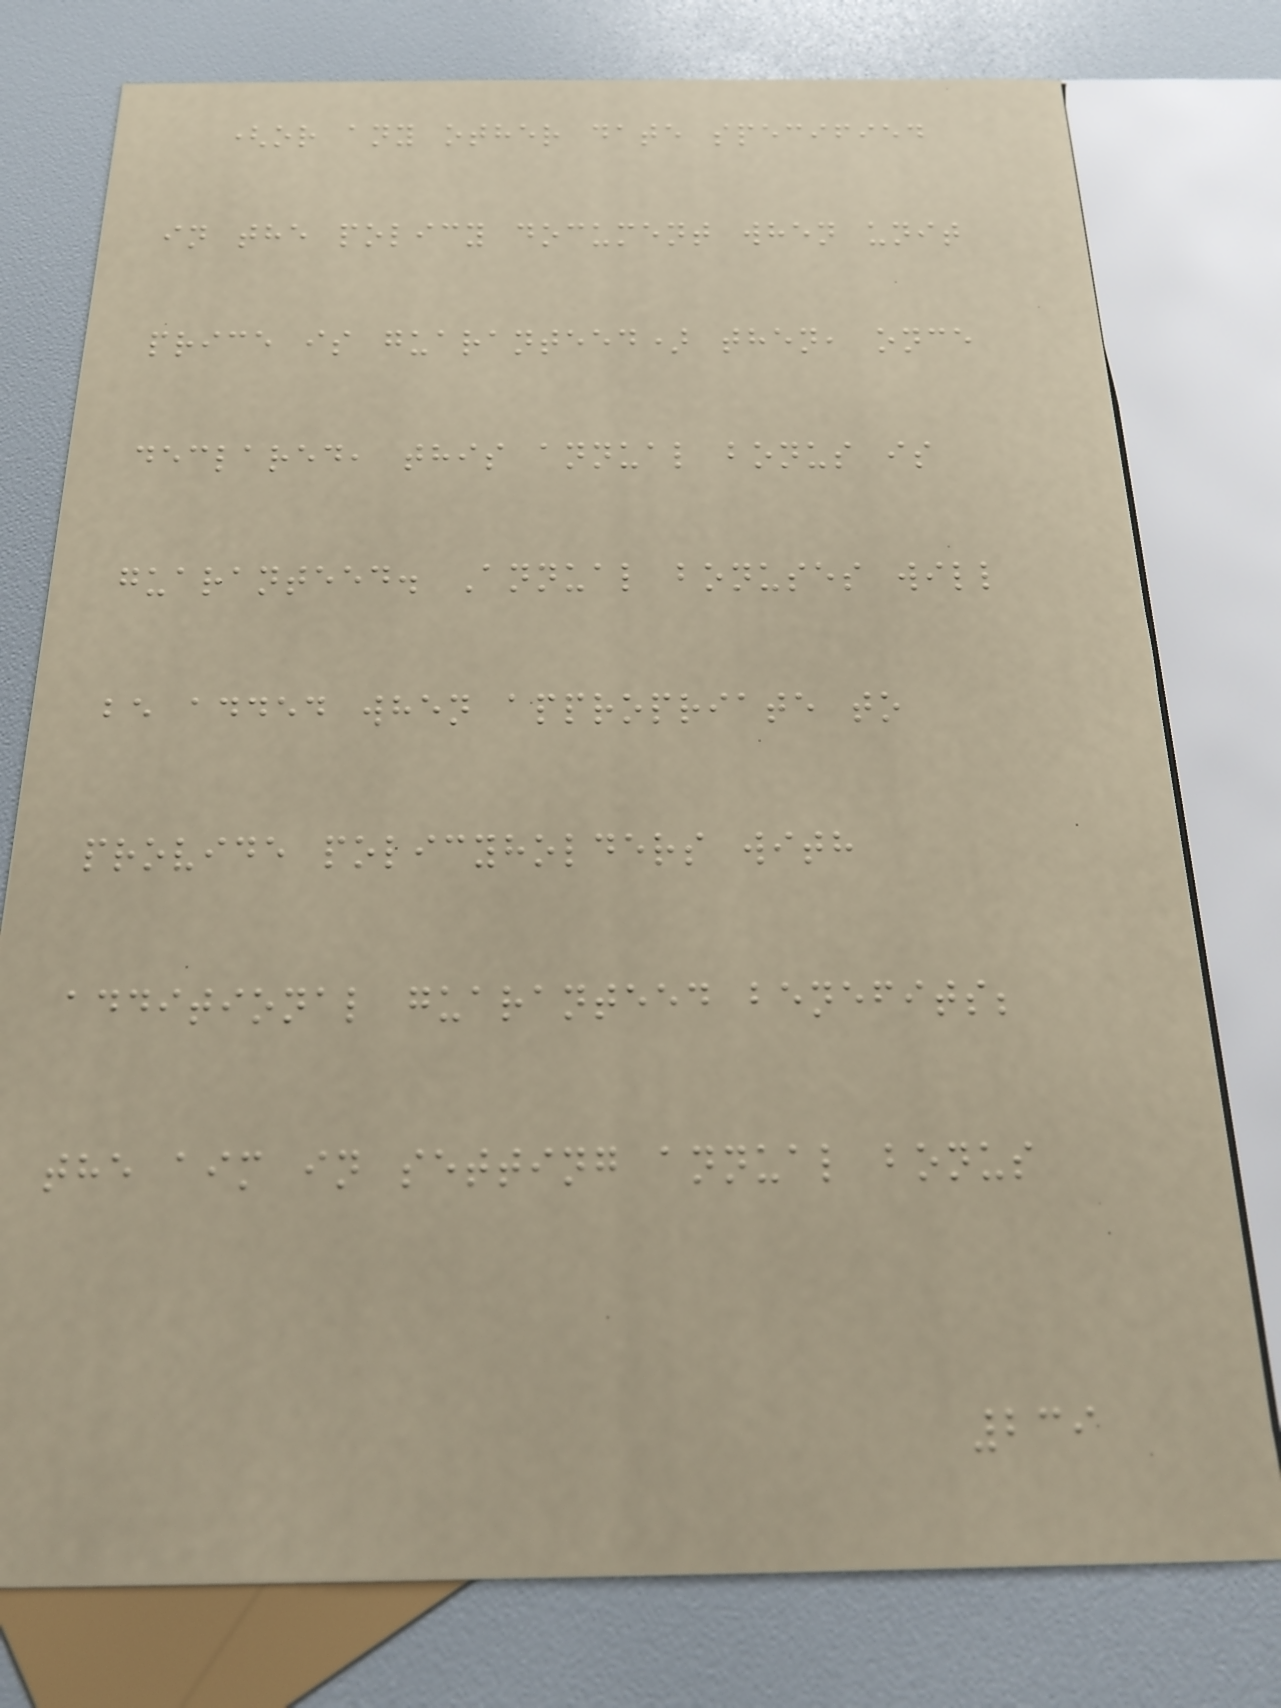(or any other date specified
in the policy document when unit
price is guaranteed) then, once
declared, this annual bonus is
guaranteed. Annual bonuses will
be added when appropriate to
provide policyholders with
additional guaranteed benefits;
the aim in setting annual bonus
239
